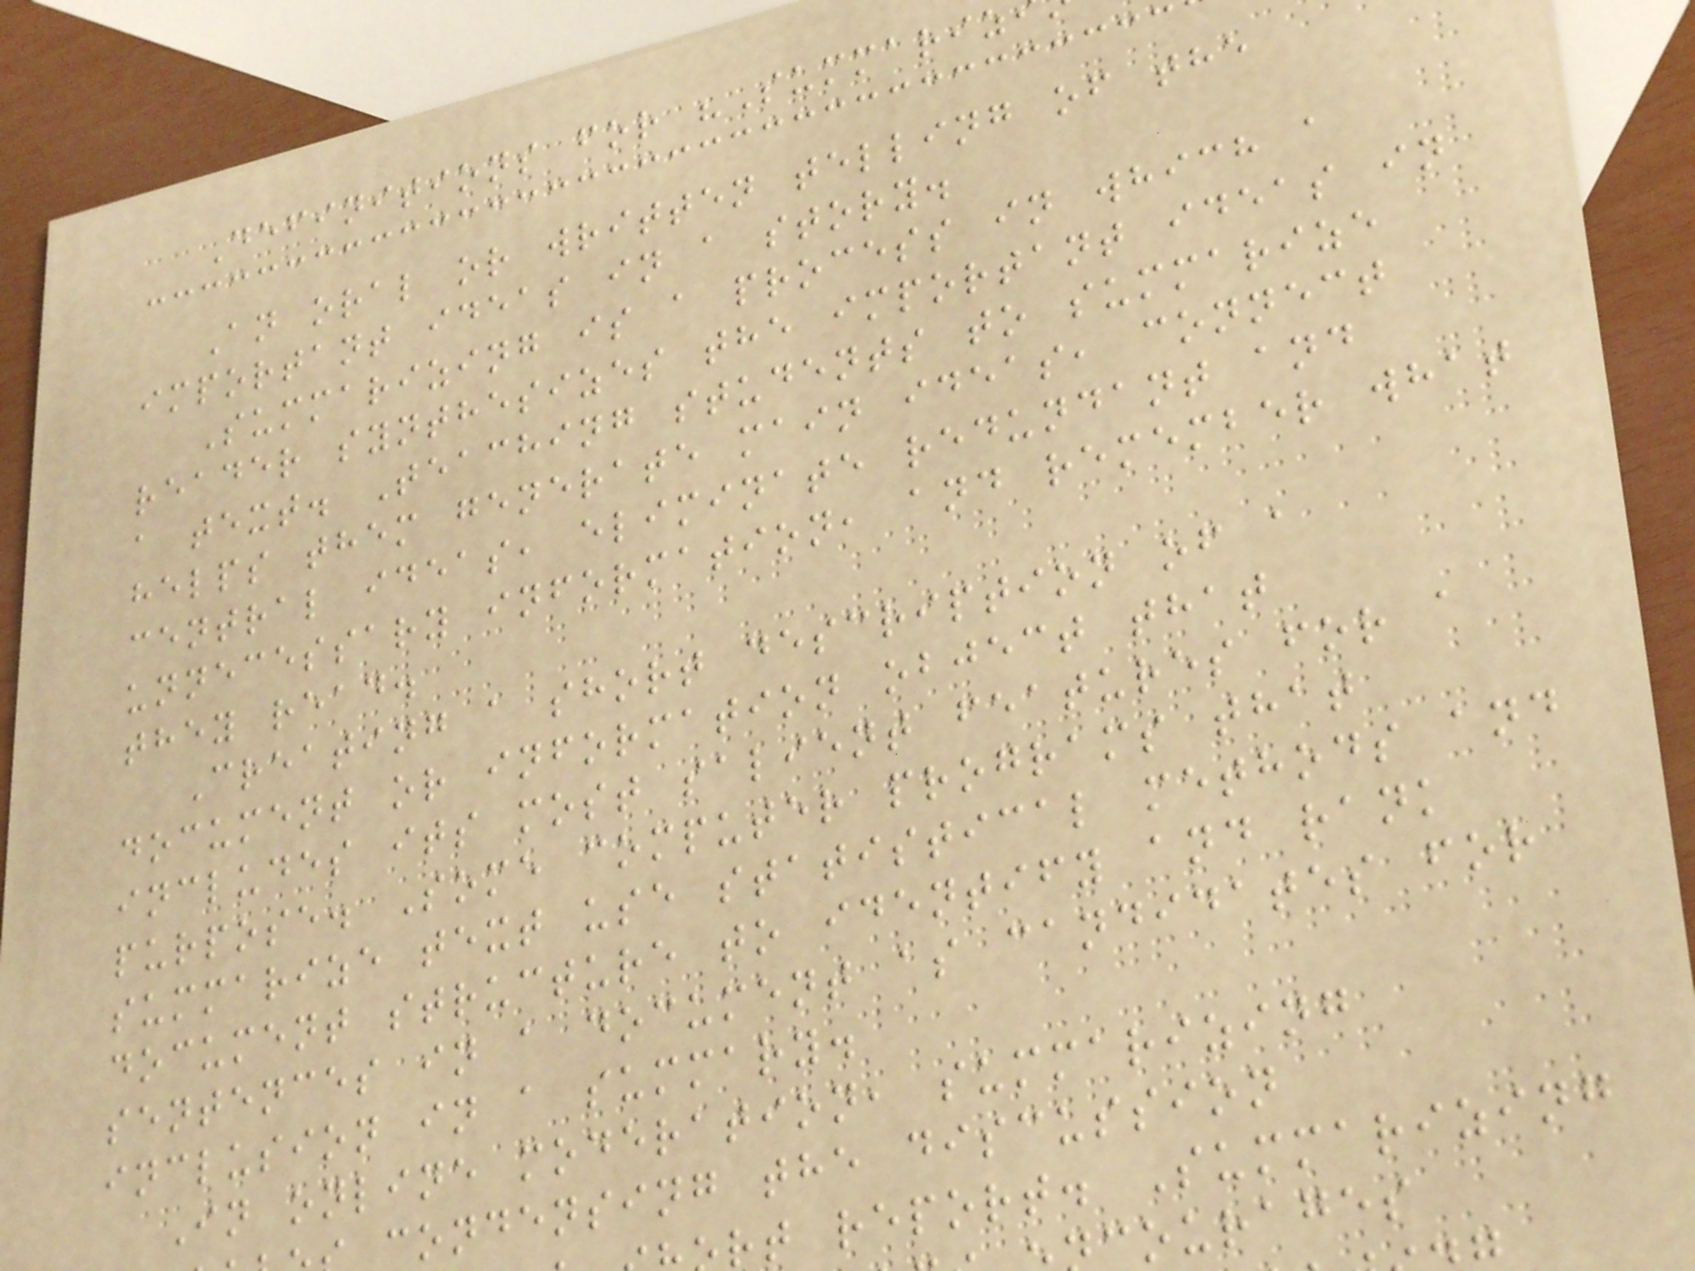Definitions for "Summariz
An oral or written telling of the
important ideas in a story.
Summarizing is a process in which a
reader synthesizes the important ideas in
a text. Teaching students to summarize
helps them generate main ideas, connect
central ideas, eliminate redundant and
unnecessary information, and remember what
they read.
Creating a short description of a
document or information object that
includes its most salient features for a
purpose. Some computer programs that
summarize text use statistical methods and
document structure to identify and rank
sentences in a document as candidates for
inclusion in a summary.
In online moderation, summarizing
condensing the discussion
rt report. Summarizing
